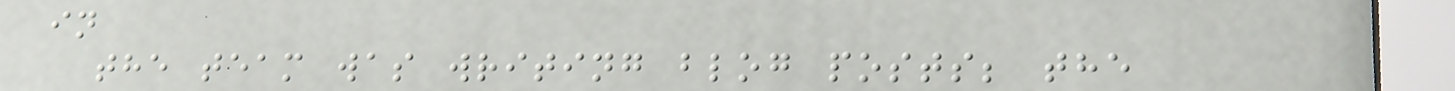in
the team was writing blog posts; the
